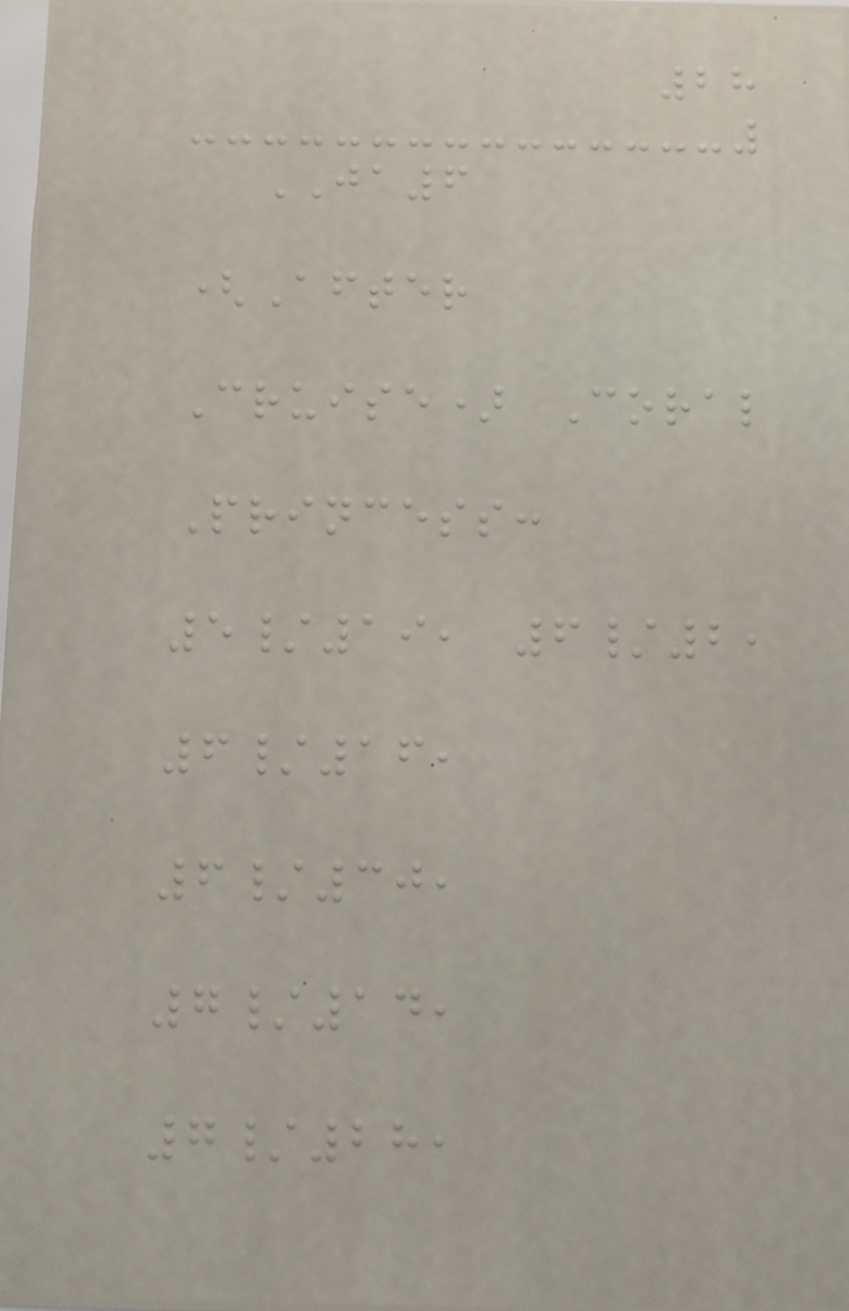28
JA6
(After
Cruise) Coral
Princess:
5/19, 6/2,
6/16,
6/30,
7/14,
7/28,
